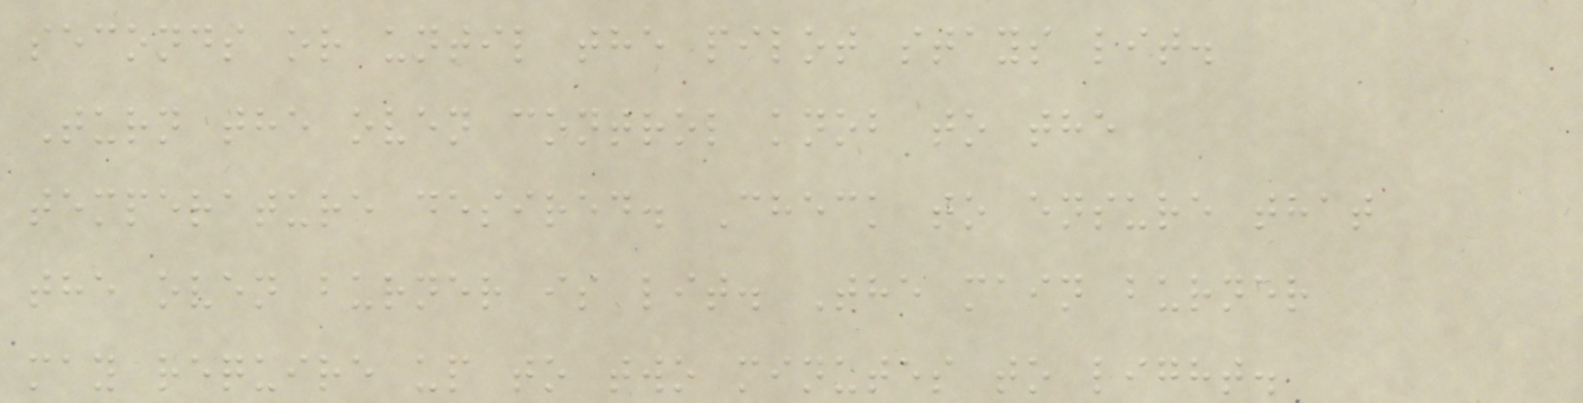seconds or until the pilot stays lit.
Turn the oven control knob to the
temperature desired. Check to ensure that
the oven burner is lit. The main burner
may require up to two minutes to light.
